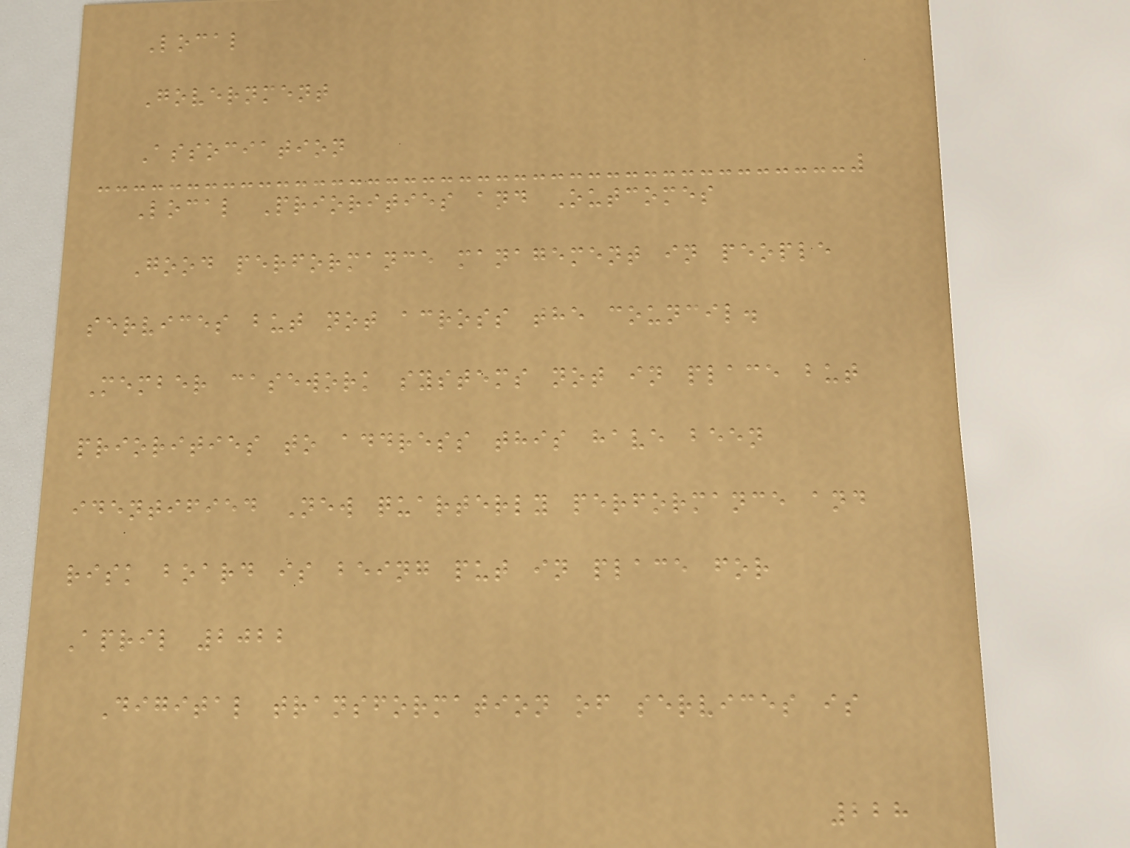Local
Government
Association
Local Priorities and Outcomes
Good performance management in people
services but not across the council.
Member casework systems not in place but
priorities to address this have been
identified New quarterly performance and
risk board is being put in place for
April 2022
Digital transformation of services is
228
